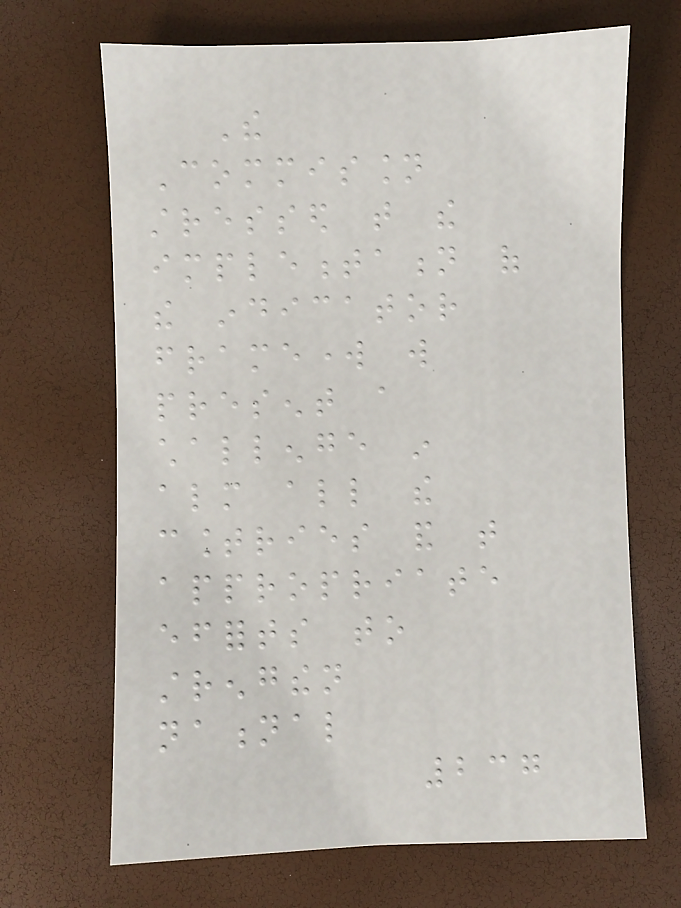The
Commission
stressed that the
implementation of
the indicator
framework will
present a
challenge in
almost all the
countries and that
appropriate
efforts to
strengthen
national
237
